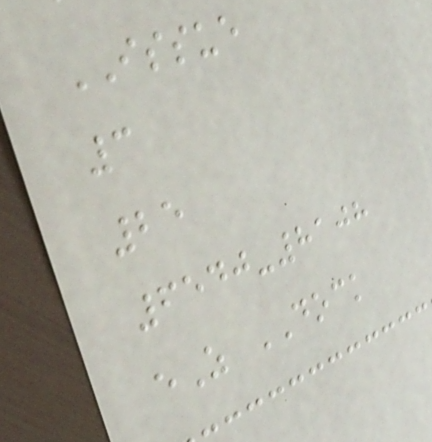ISSUE
3
25
6540-8108
eZ DOCK
